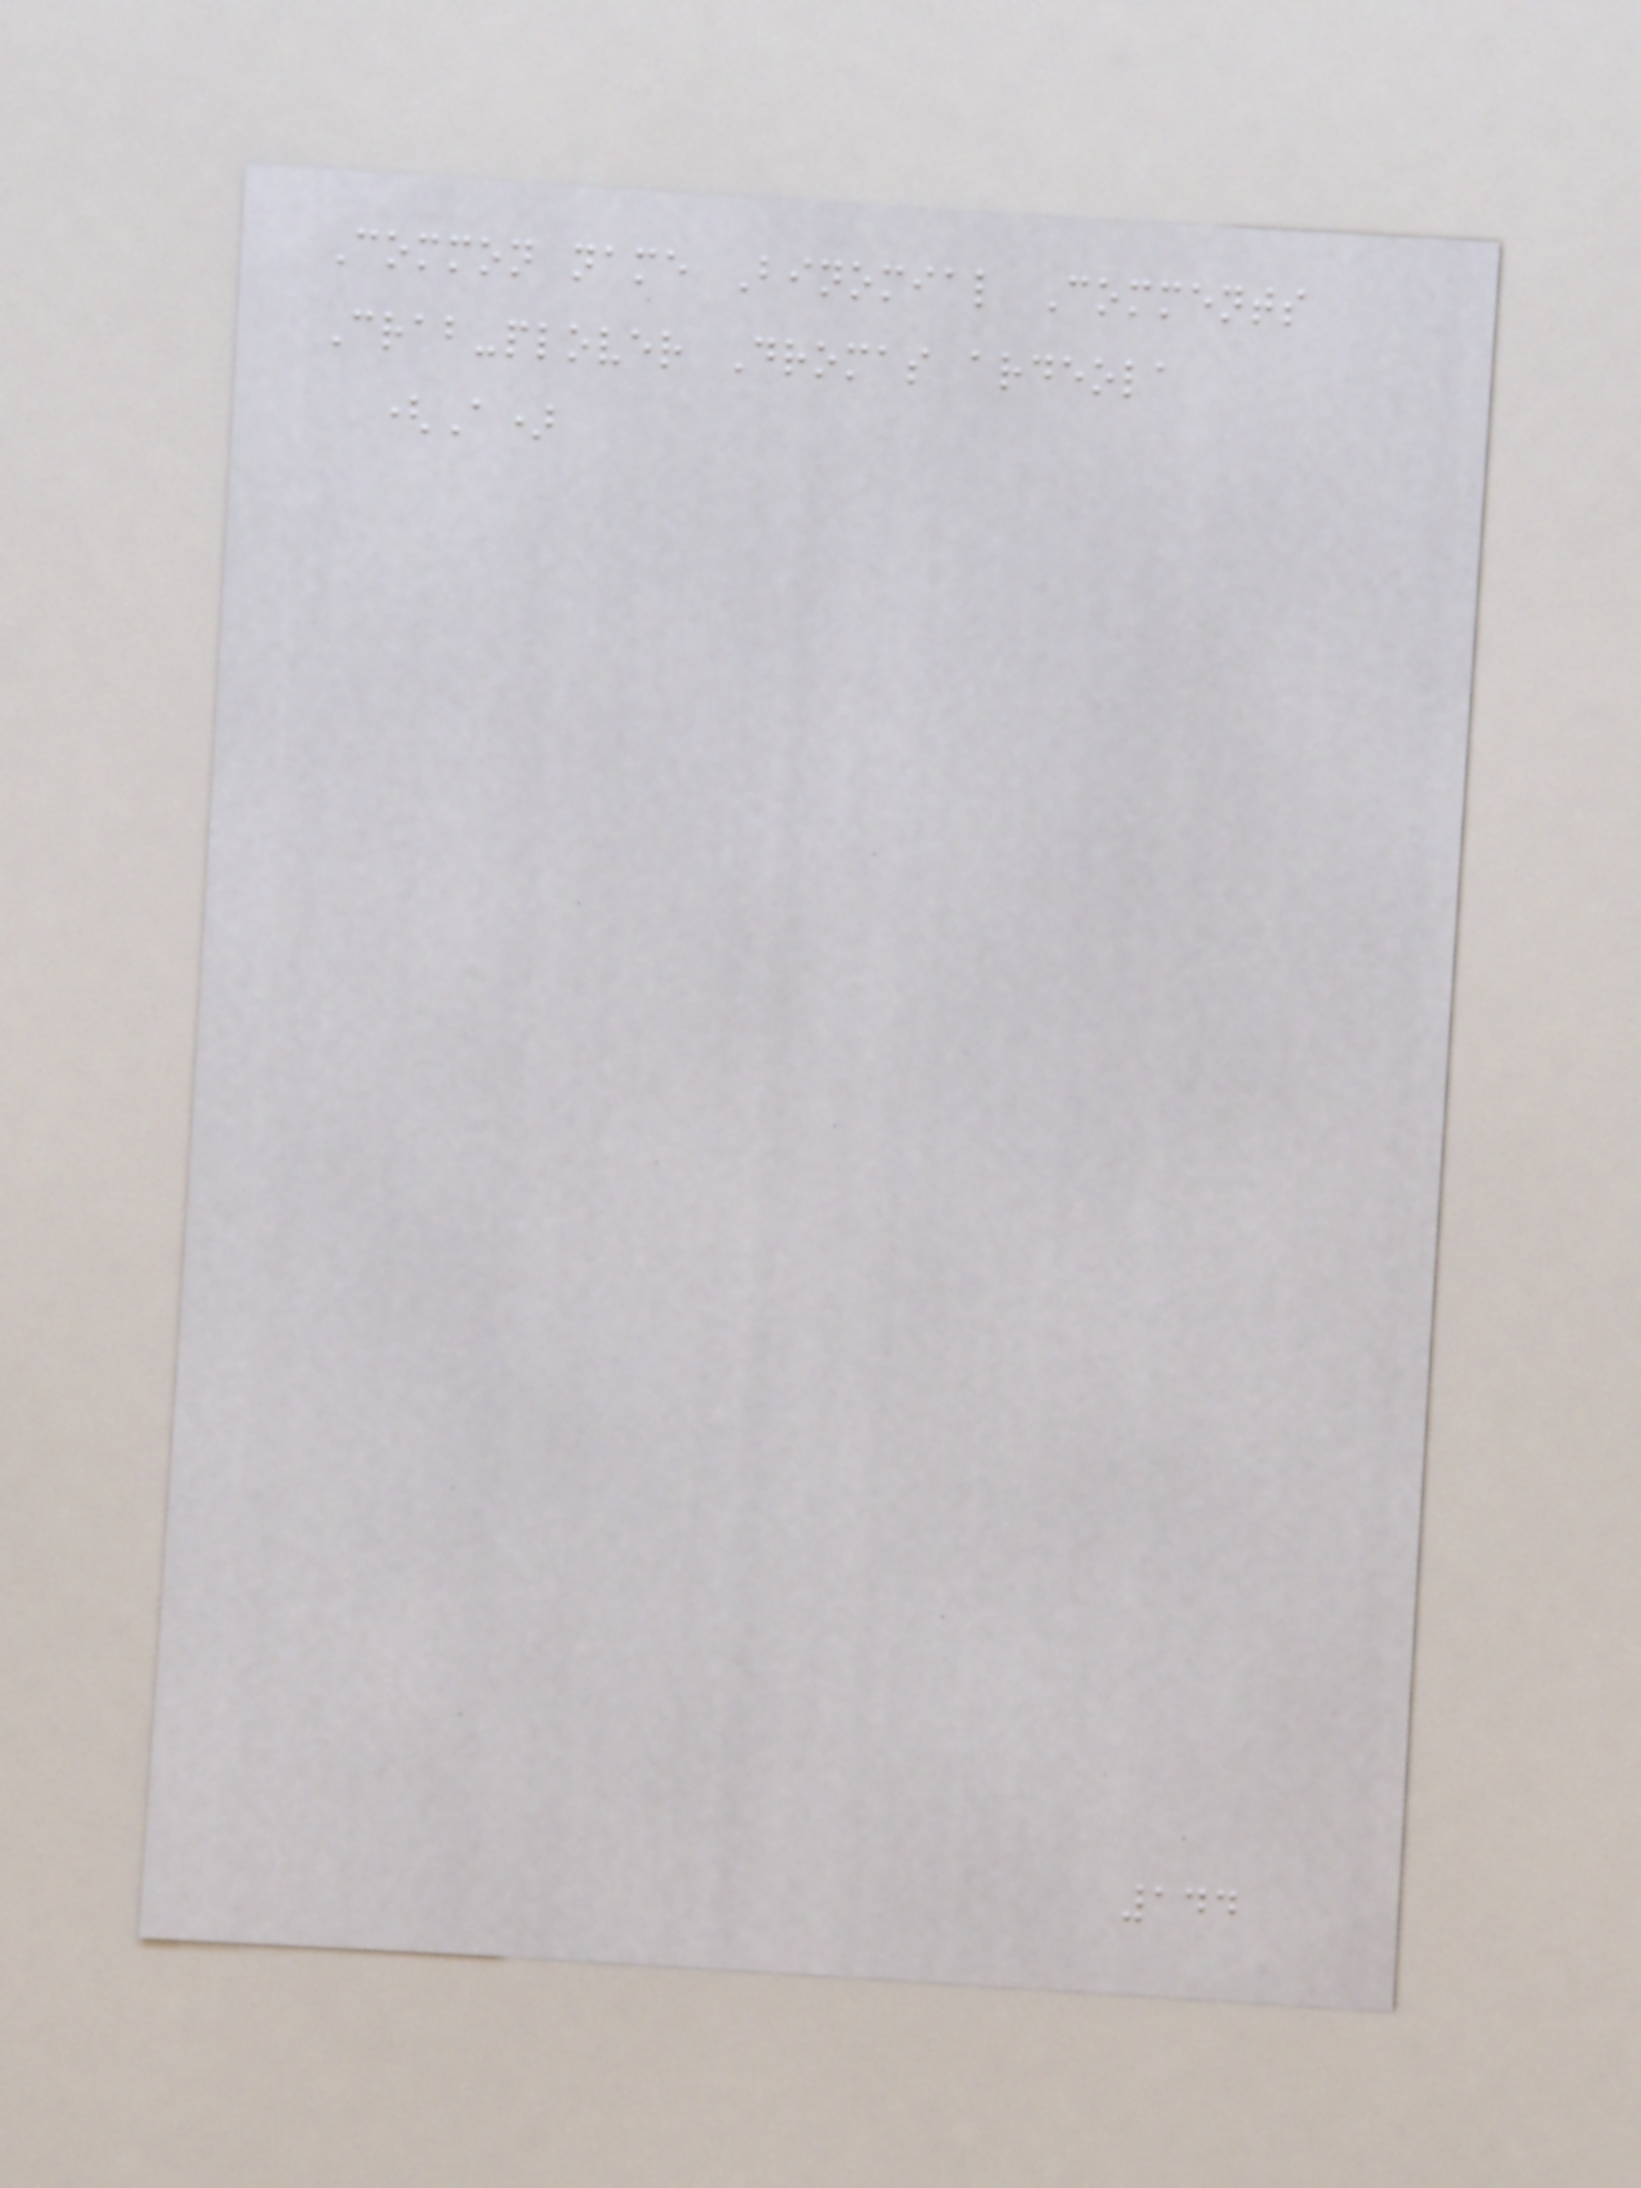Common name Binomial Comments
Crab-plover Dromas ardeola
(A)
144
